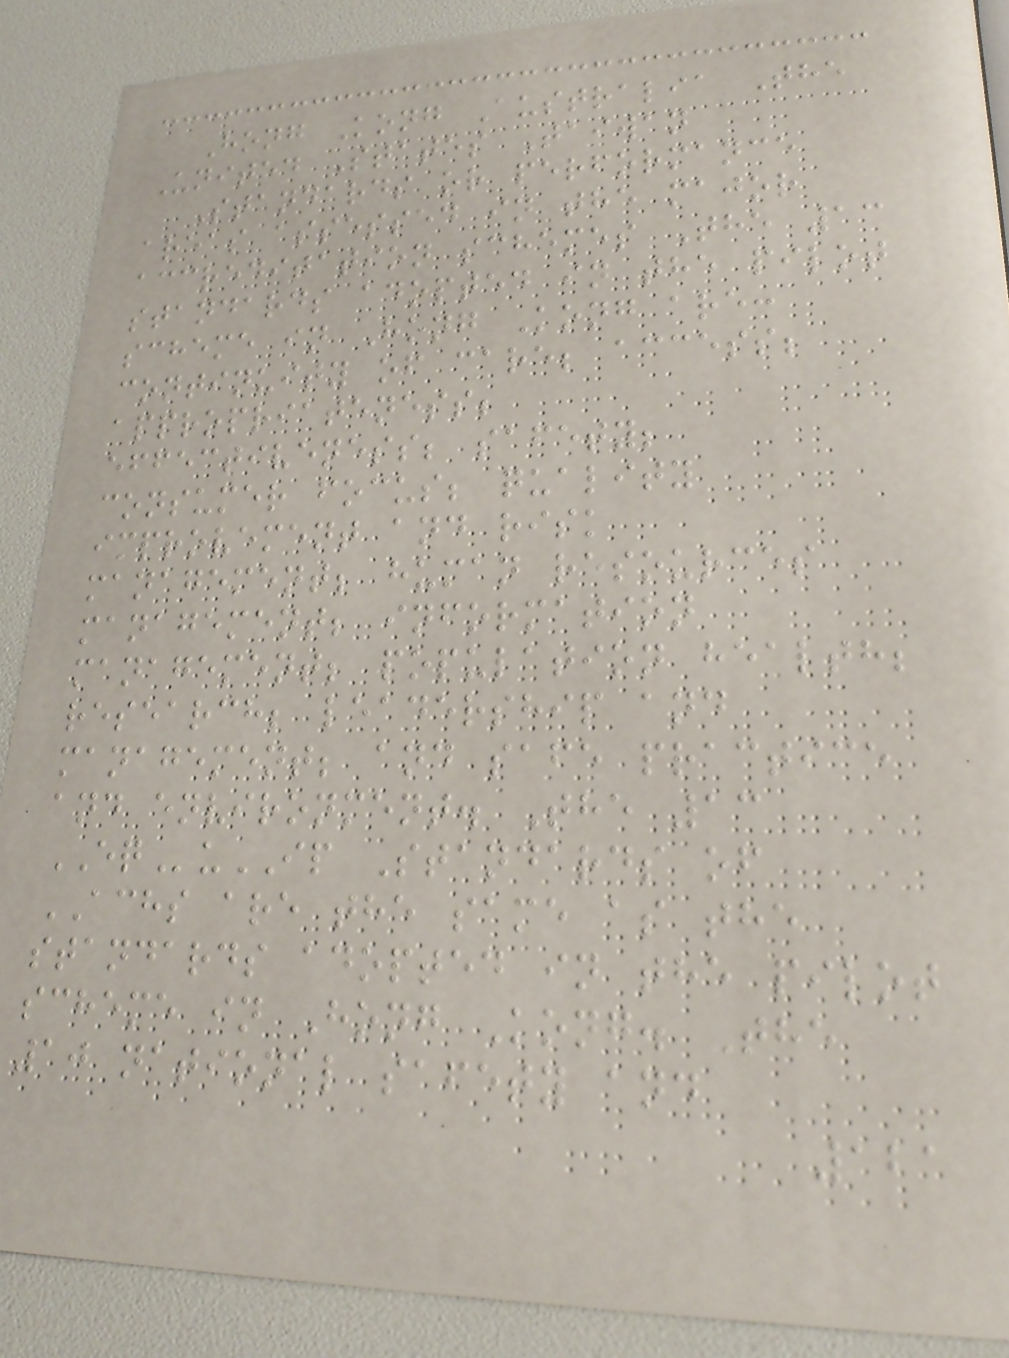Hong Kong Australia The
United States Taiwan
Standards or performance
areas assessed in the major
accreditation schemes The 13
standards adopted in the pilot
scheme in Hong Kong are:
continuity of care; access;
appropriateness;
effectiveness; safety;
consumer focus; quality
improvement and risk
management; human resources
management; information
management; population health;
research; leadership and
management; and safe practice
and environment. The 13
EQuIP Standards of
ACHS are the same as the
standards adopted in the pilot
scheme in Hong Kong. The
10 national safety and
121
